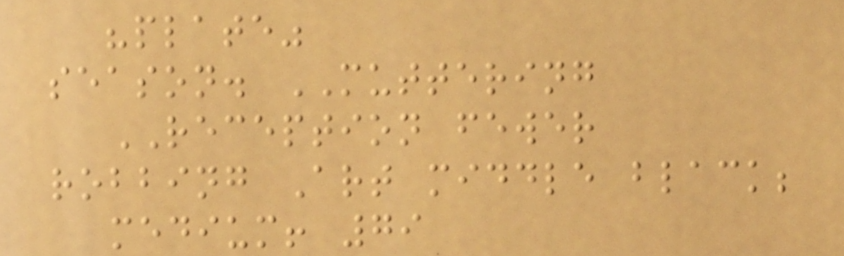"plate"
season. MUTTERING
RECEPTION fewer
robbing Art middle black;
medium! 79
